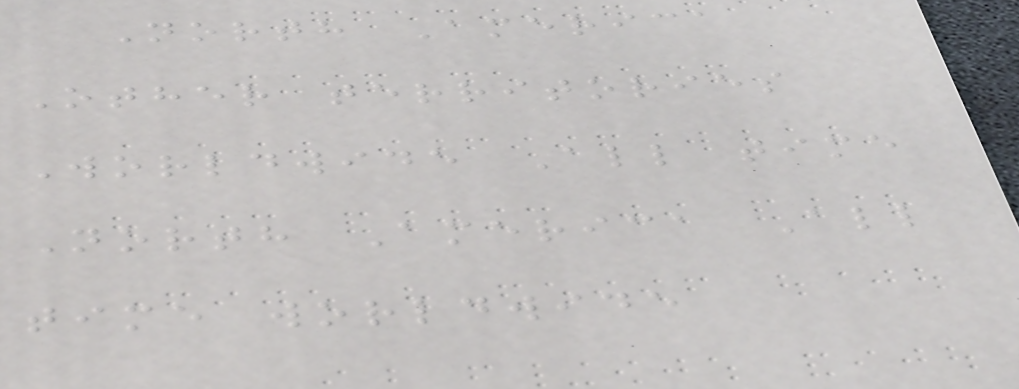North America
Other territories
Worldwide All time
North America All
time worldwide
